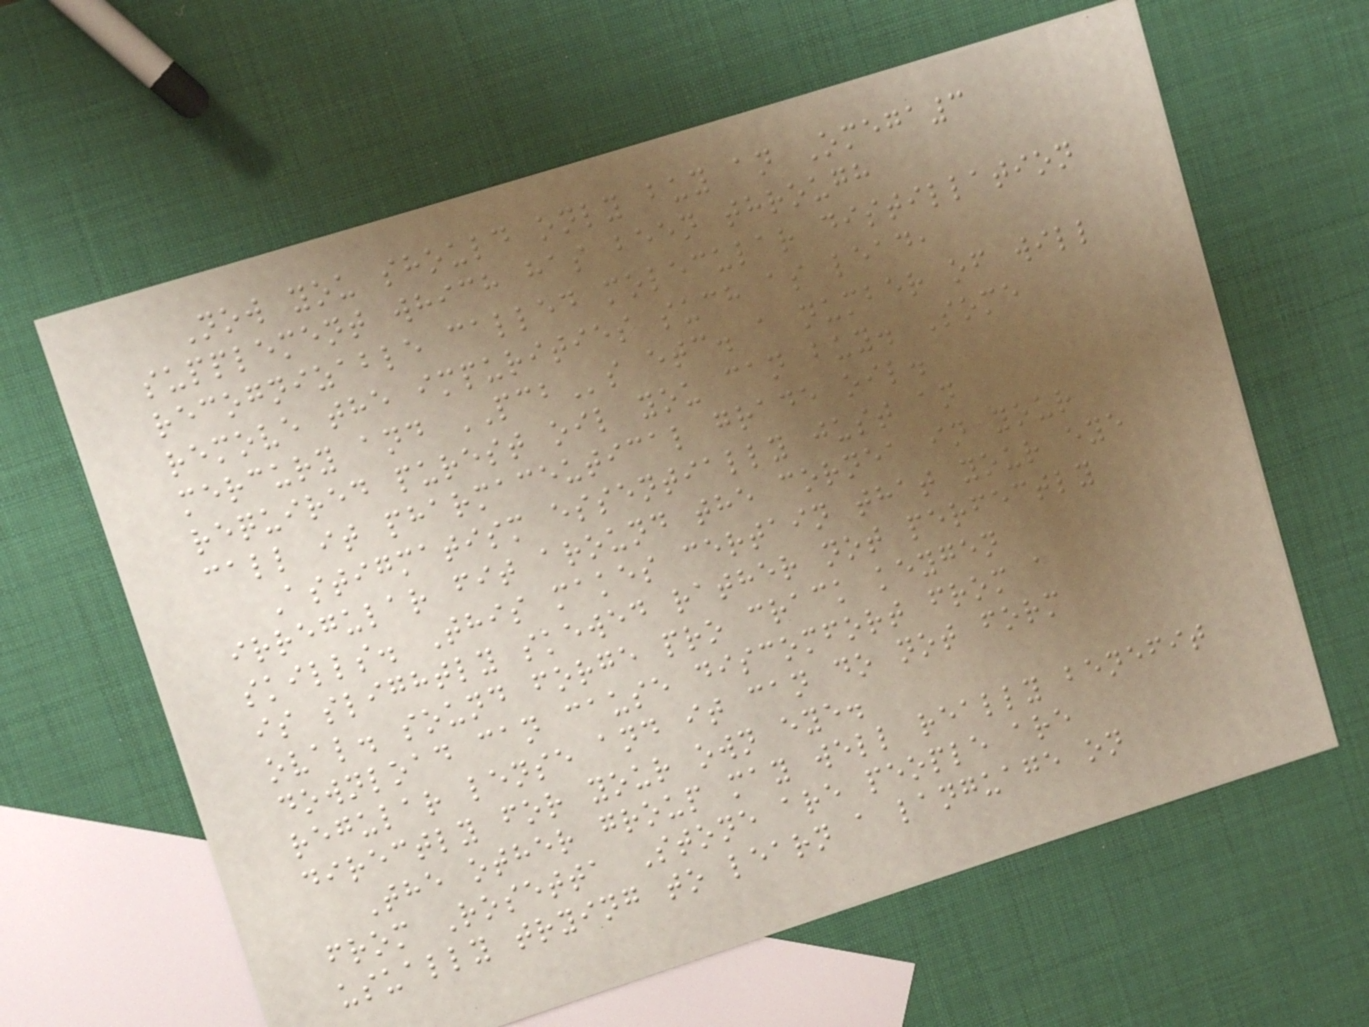Now you should only buy an Omega3
supplement which has been through
recognizable called molecular distillation
remove the impurities such as lead,
mercury and PCBs etc. a number of will
required purest oil you can buy. Some
call it pharmaceutical grade oil.
Astigmatism essentially just an
irregular fit around the cornea in your
skills. This makes certain that your eye
is slightly skewed rather not perfectly
oval. sound forge pro crack keygen
download can cause discomfort from a
regular lense and it can do not form
directly for your own eye.
The other group may well really benefit
from Rosetta Stone are people are
usually trying to learn a language on
